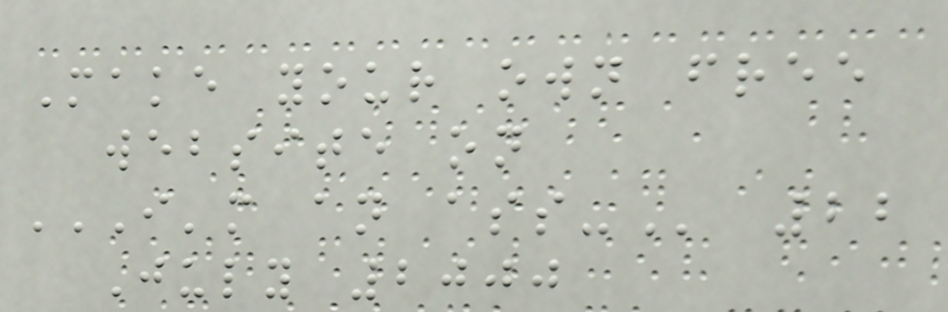Make your own free
website on
I'M AN ASS- 22
July 2000
